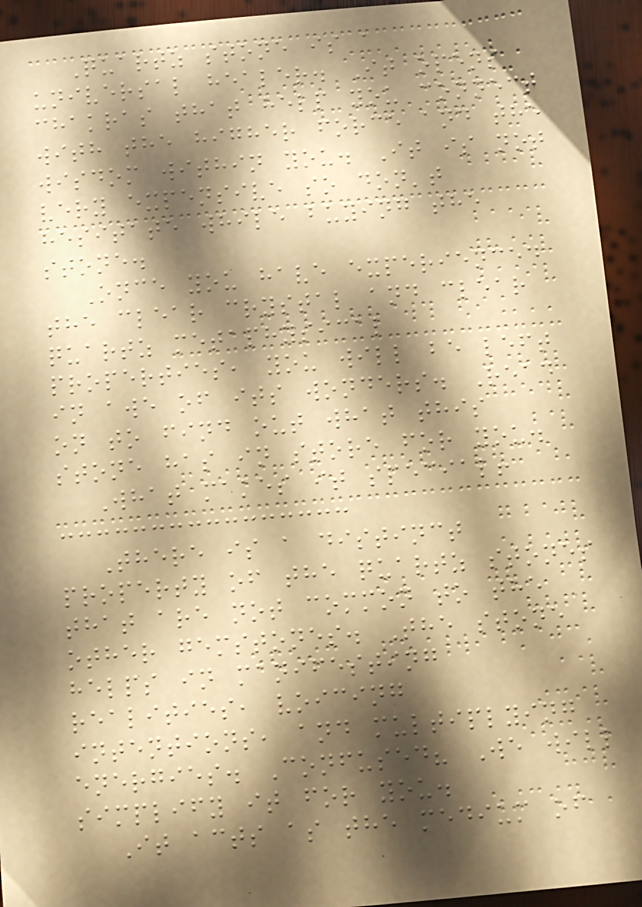Quartz stone is a
universal healer. It opens
chakras that help you connect
with the higher force and the
wisdom within you. It is not
very expensive so don't
hesitate while buying the
stone.
Once you have experienced
the clear crystal and clear
quartz metaphysical
properties, you will be left
in awe of its wonders. Read
on to find out what this
stone has in store for you.
What makes it special!
There is a distinct
property of the quartz stones
that are not common to the
other gemstones. The stone
helps in manifesting
realities, voicing
intentions, and multiplying
energies. Confused? We will
simplify it for you.
It acts as the medium of
